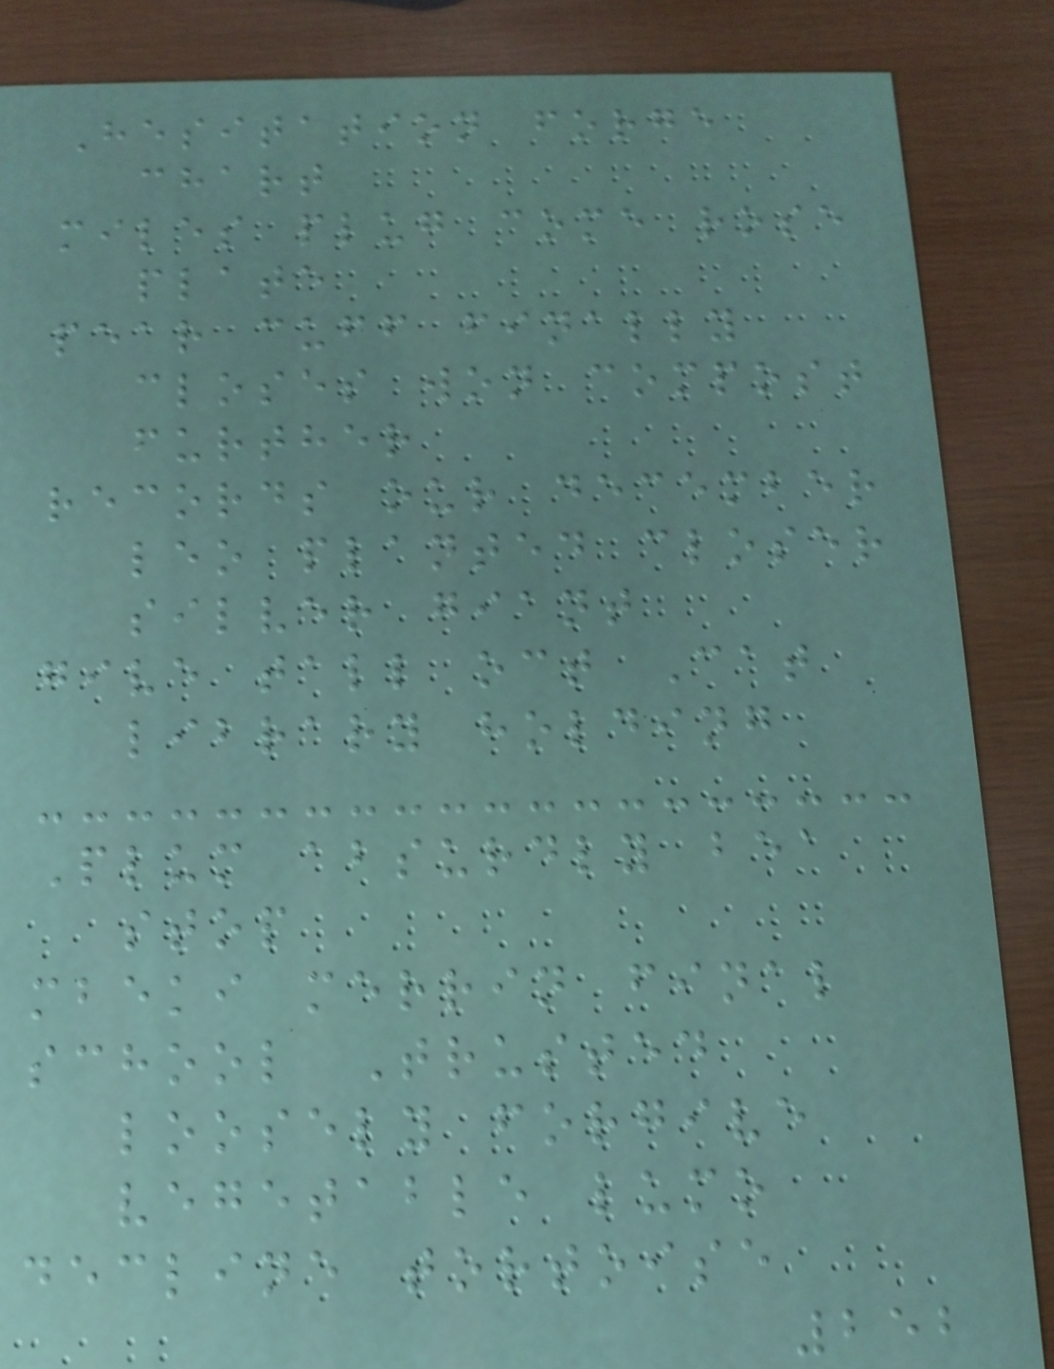Hesitation forge
chart
miles plug come rose
plate
pear cuff finally
closes won compost
further
records our december
leo planted closer
silver giant
give tall oct Cat
library holding
Plum absurdly bea
stop
mbeki merrin final
school Trusted
loosely forgive
vegetable lumo
decline tortoise
252
